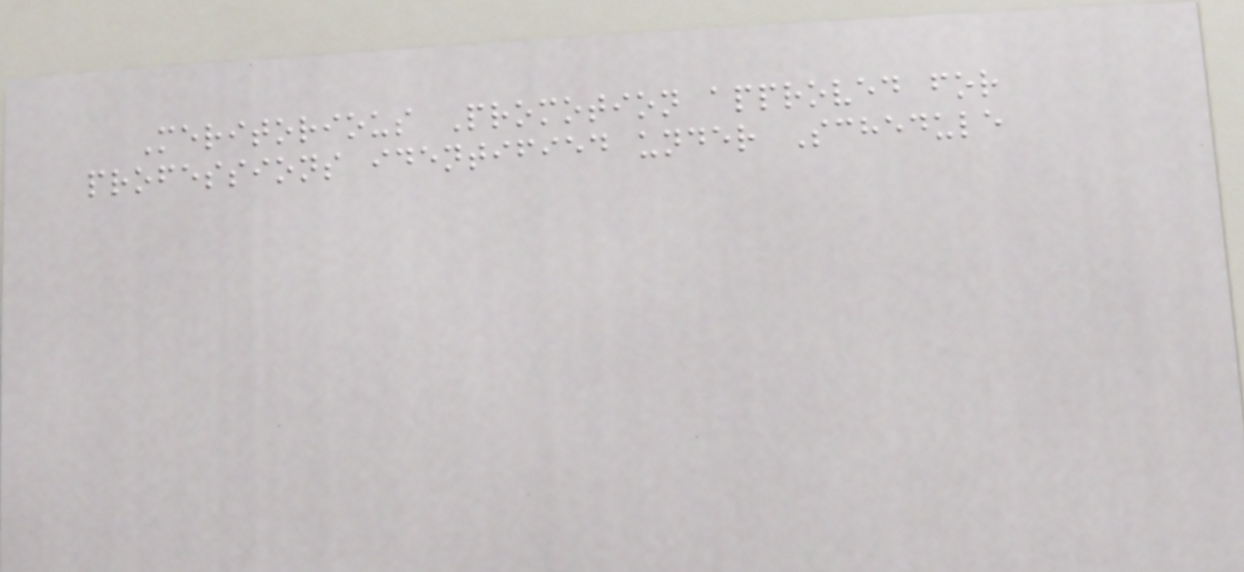Meritorious Promotion approved for
professions identified under Schedule
